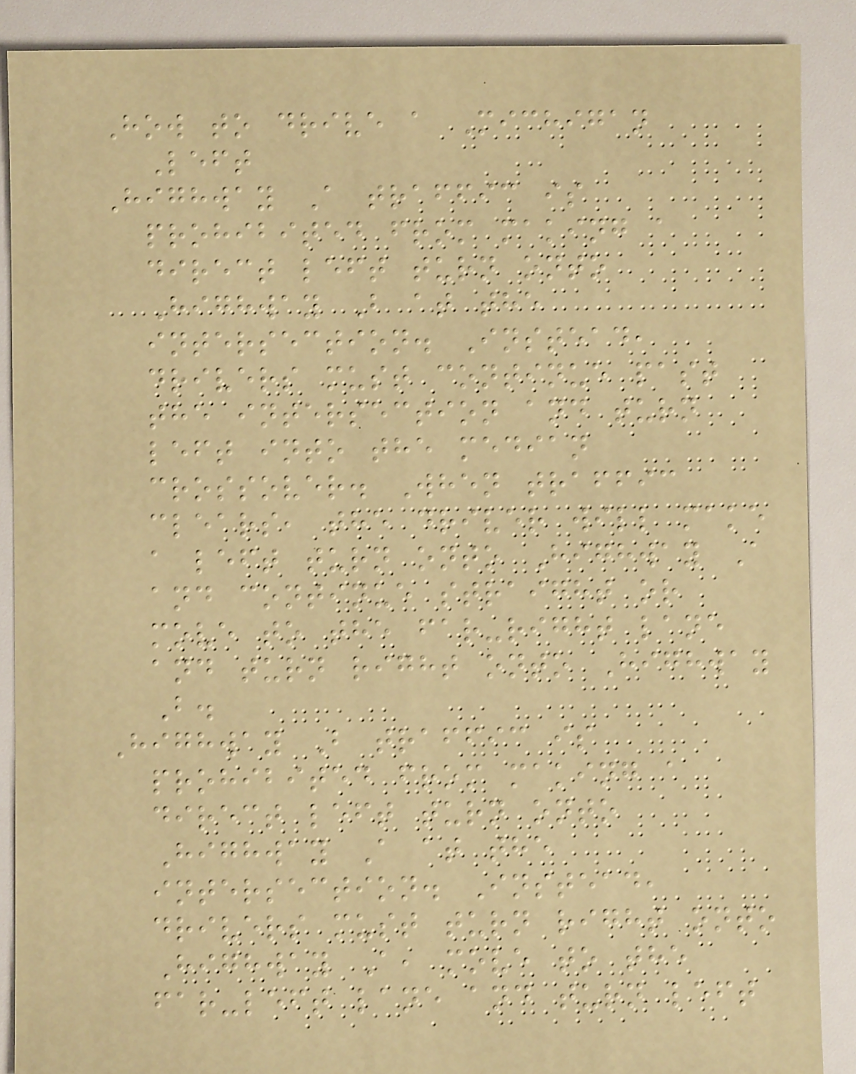How to drive a Michigan
Left
Highway A traffic is
prohibited from making a
direct left turn onto
Highway B at the
intersection. Instead,
drivers must continue past
the intersection and turn
left into the median
crossover. When traffic
clears, the driver will make
a left turn onto Highway A
and continue straight or
move to the far-right lane
and turn right onto Highway
B.
Highway B traffic is
prohibited from making a
direct left turn onto
Highway A at the
intersection. Instead,
drivers must turn right onto
Highway A, move to the
far-left lane and turn left
